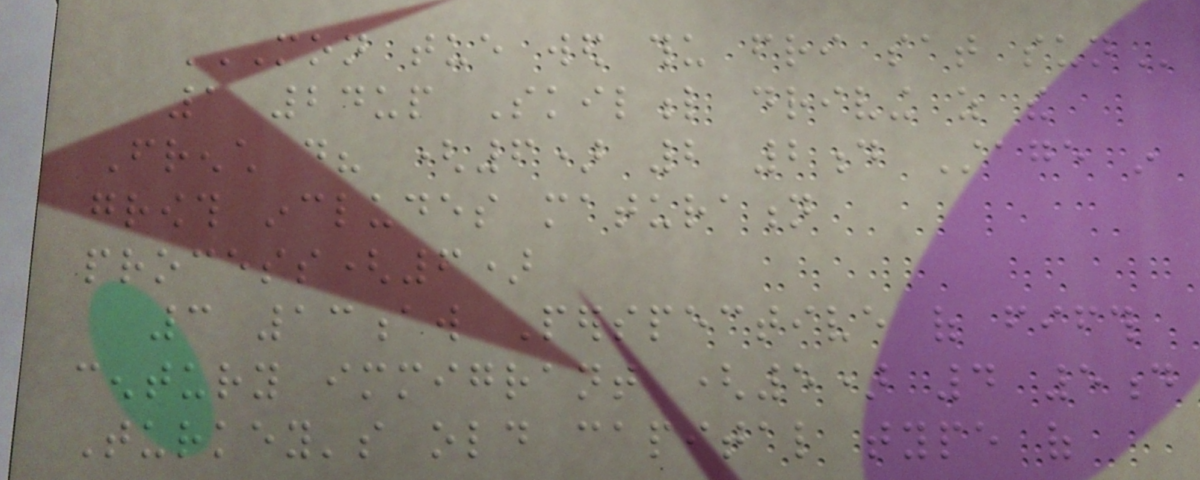MON TUE WED THU FRI SAT SUN
1 24up Skilful driving as the
French do? (6) 2 2d Stage in
growth includes maturation
process(6)
3 13aw Perspective of fifth
century immigrant (5) 4 5d
Turkey's old capital type of
